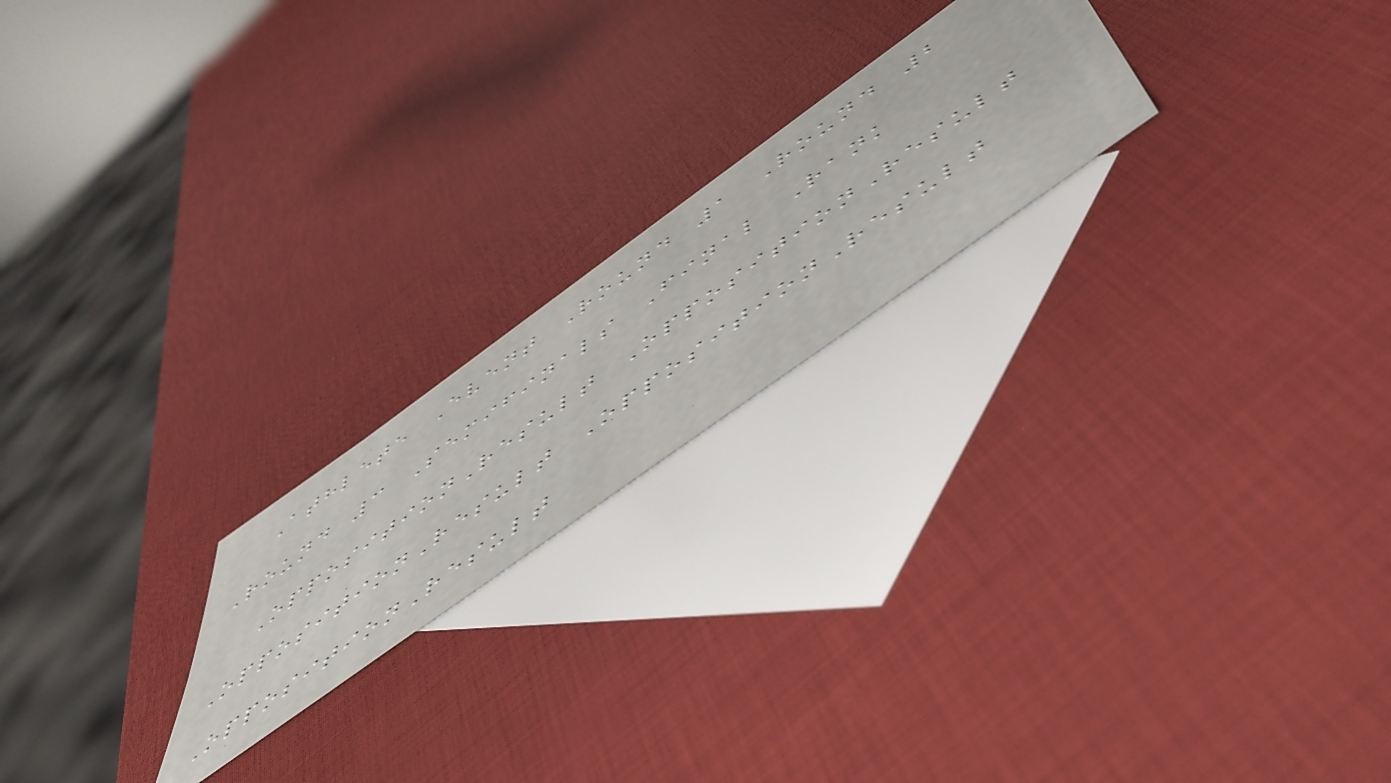Athlete Event Round 1 Round 2
Round 3 Semifinals Final Rank
OppositionResult OppositionResult
OppositionResult OppositionResult
OppositionResult
